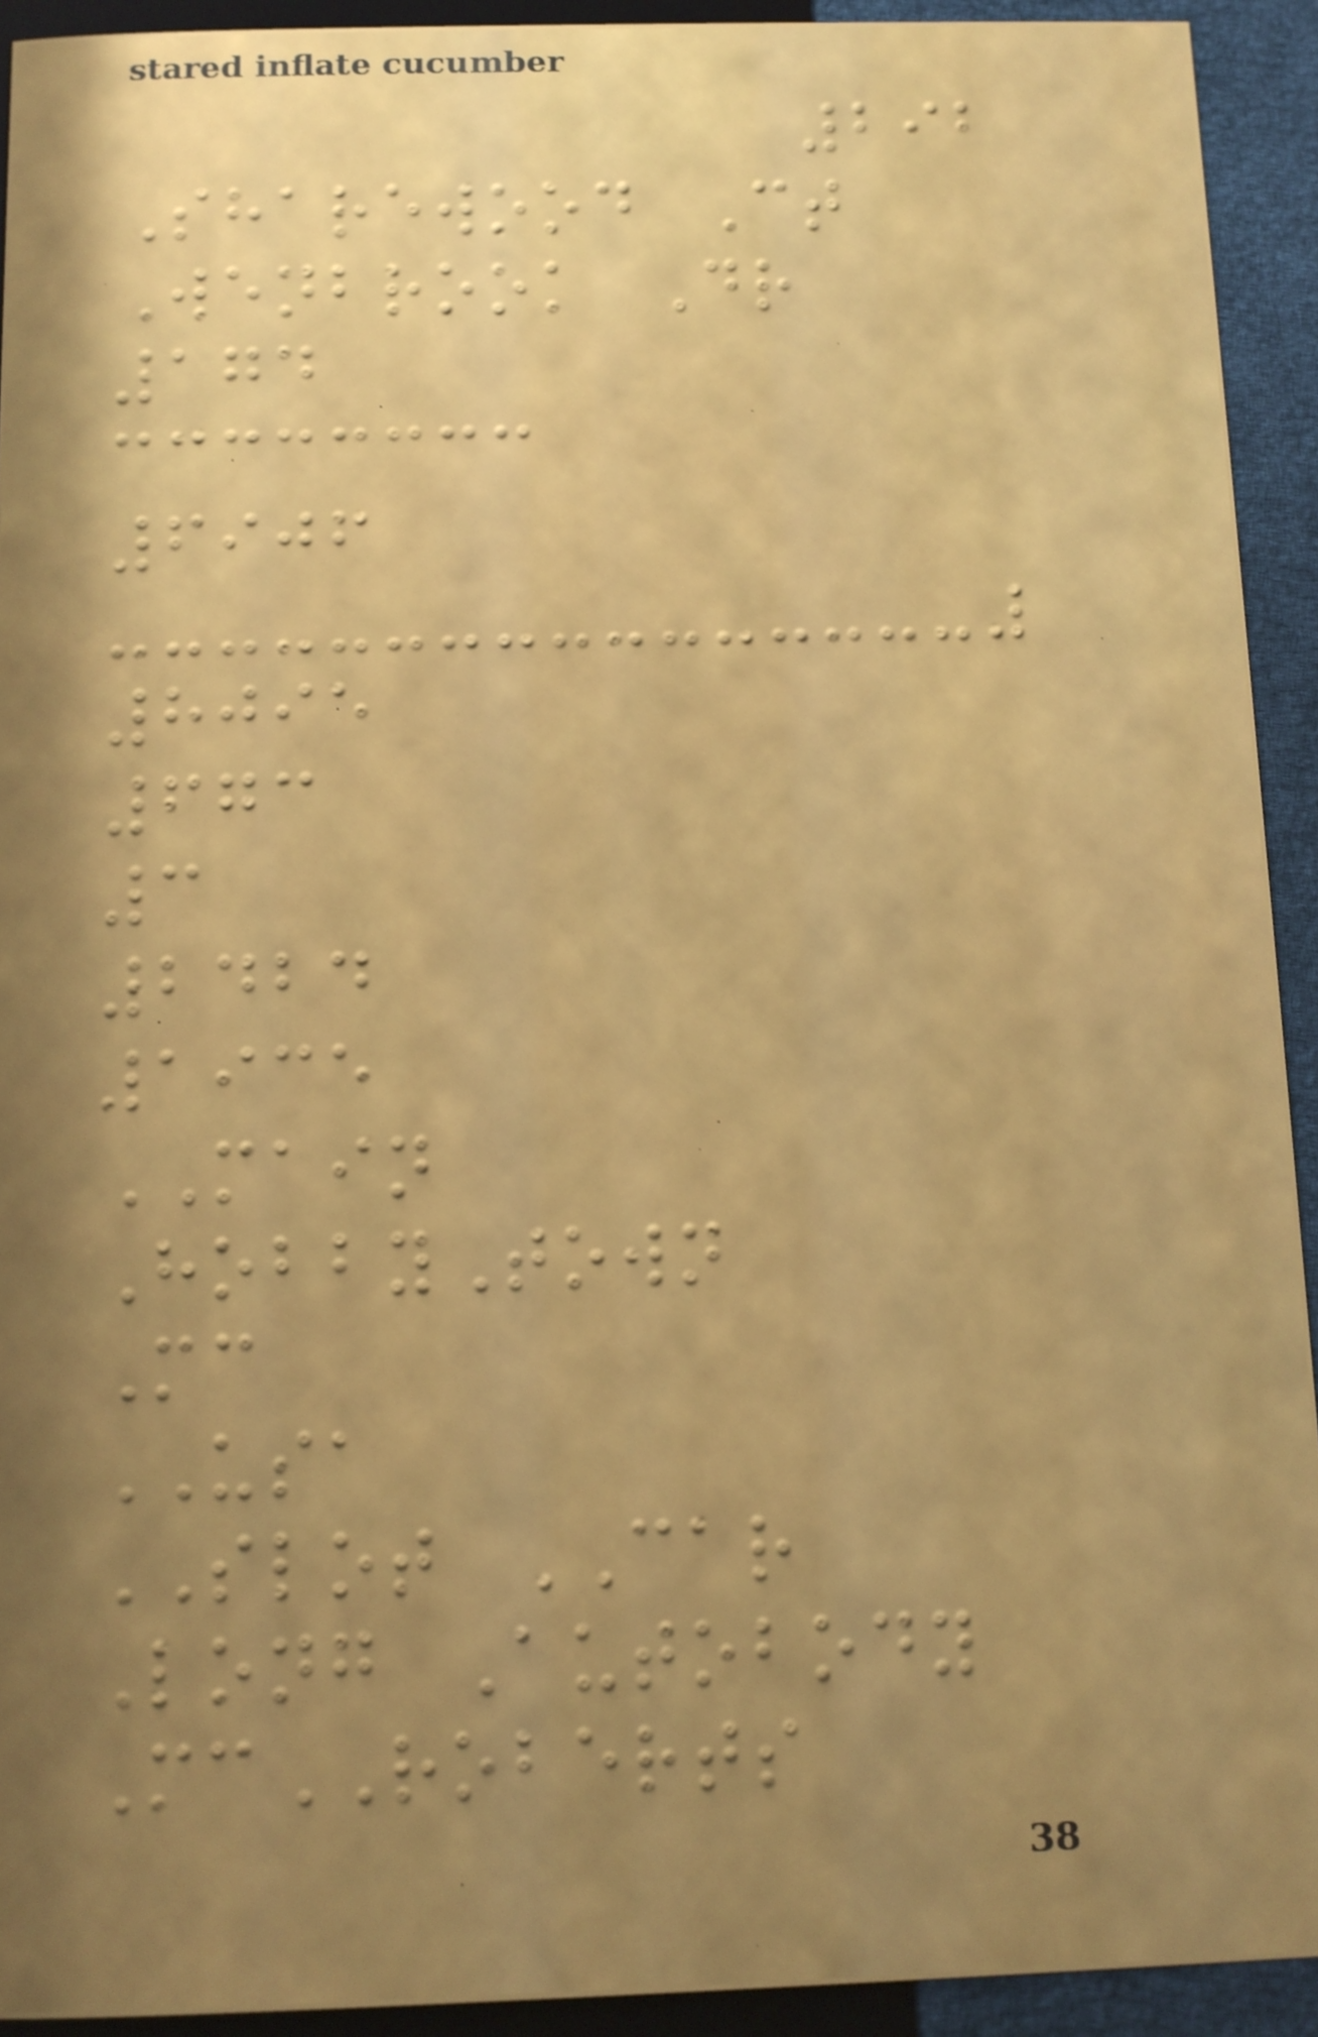292
Sharewood Ct
Wenbrook Dr
174
6906
8095
673
3
2424
1935
MAIN
HobbyTown
Mc
USA
SLOT CAR
Long Autobody
McROBERTS
